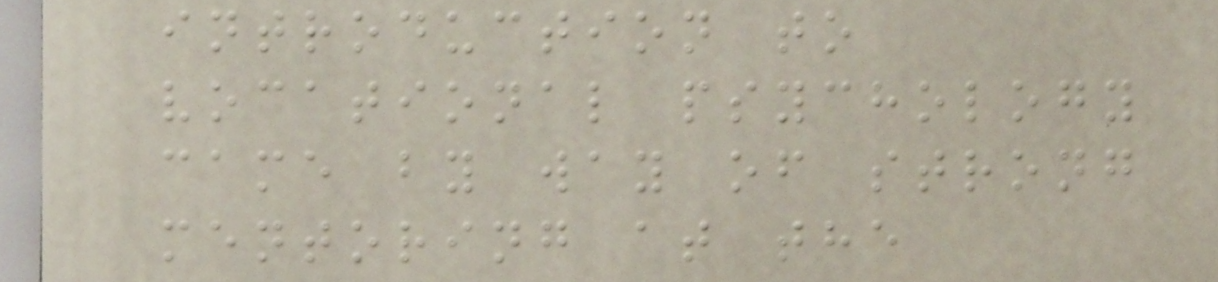introduction to
vocational psychology
came by way of strong
mentoring at the
